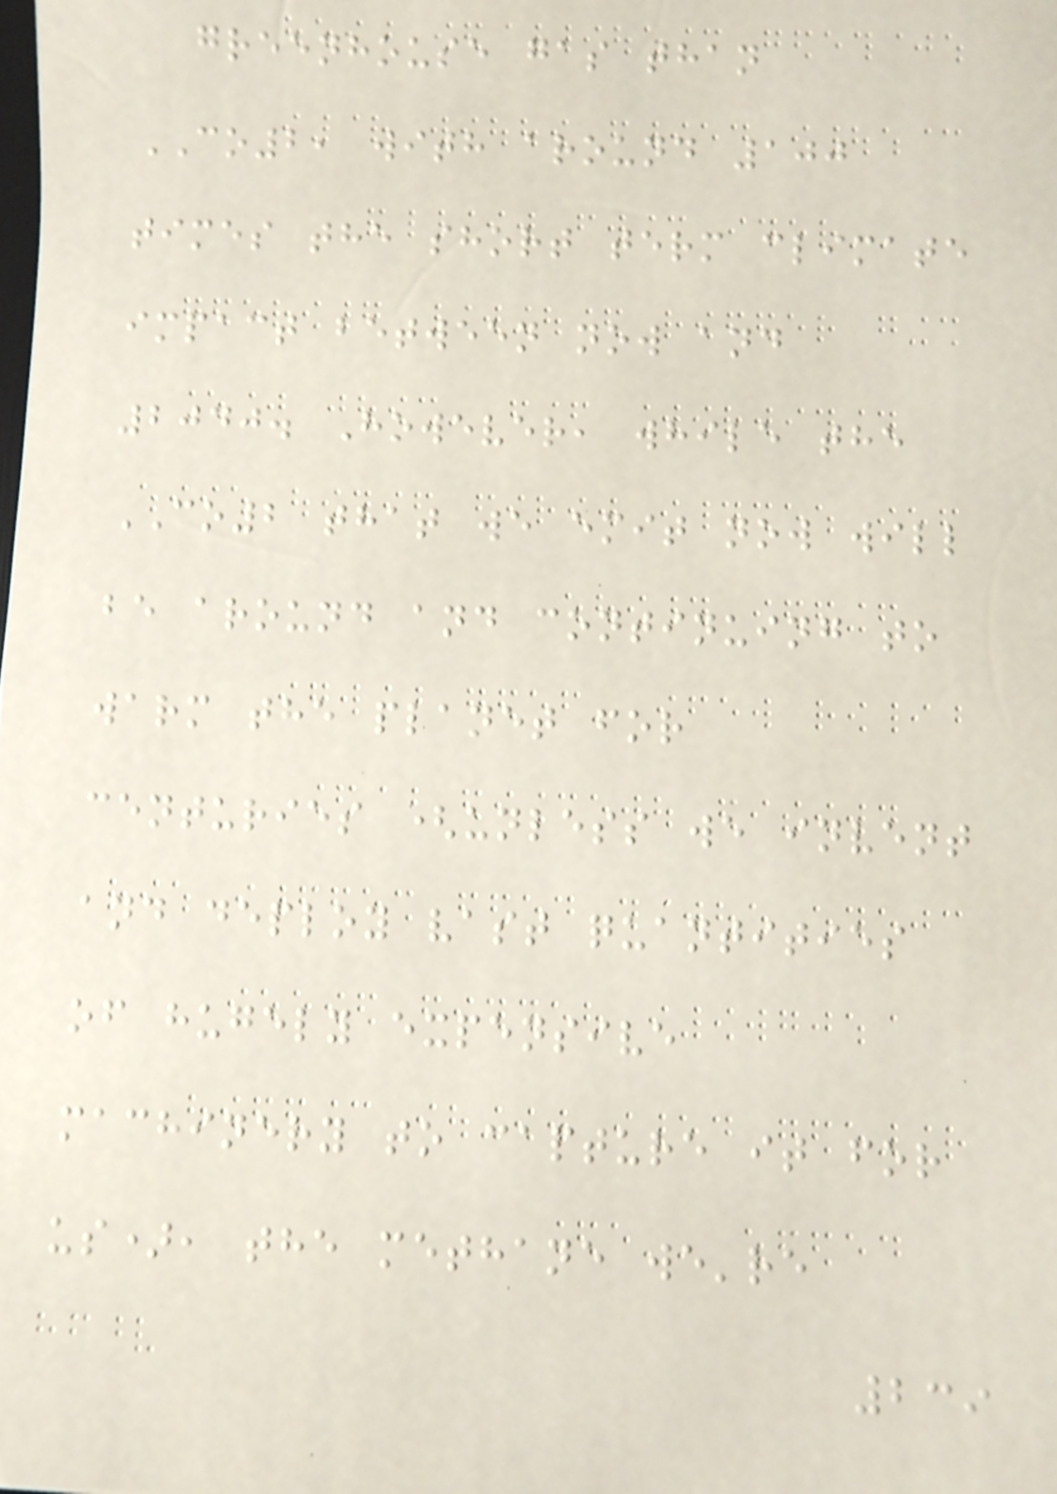greenhouse gas than
CO2, with around 100
times the short term climate
impact between now and
2040. However, while the
CO2 that we emit now will
be around and continuing to
warm the planet for
centuries (unless we invent
and deploy vast quantities
of hugely expensive
machinery to capture it for
us), the methane we're
239
